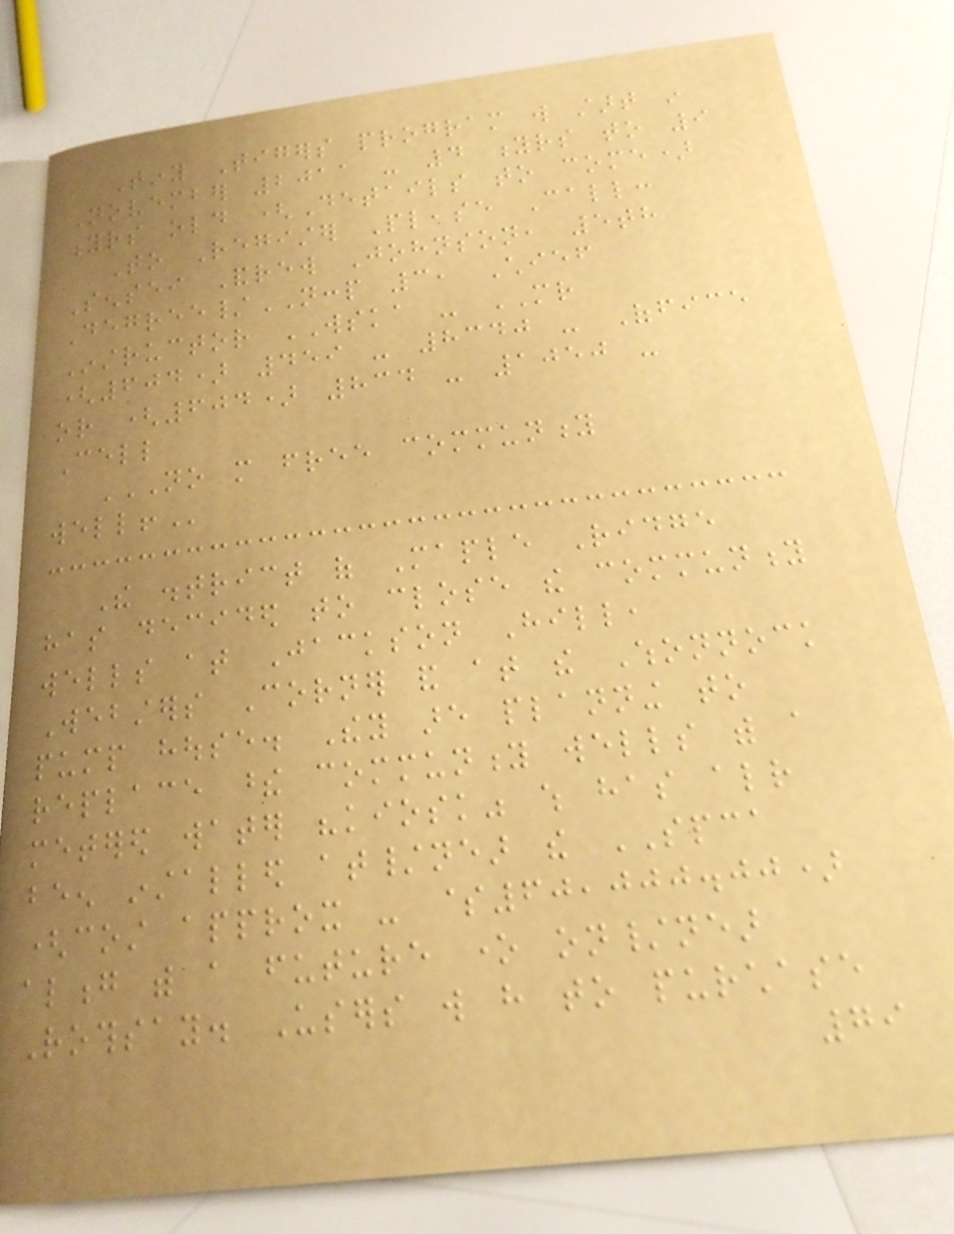Tiny Tigers program will start in
November 2011 - 4 yrs to 9
yrs old (Details to come)
To Register Please Call:
Sensei Andrew Johnson, 5th
Degree/NCCP 3, Chief
Instructor WSKA - MR
(604) 459 - 8340 - Office
or (604) 834 - 1050 -
Cell
NO MORE FREE COMMUNITY
WELL!
The district of Maple Ridge
has decided to close the community
wells at Jackson Hill,
Websters Corner and at the Whonnock
pump house. They are planning to
replace these community wells with a
metered water "kiosk" which has already
been installed at/near the SPCA
(cost approx - $60,000.00)
along with a future one on/near
Rothsay. Users will have to purchase
79
